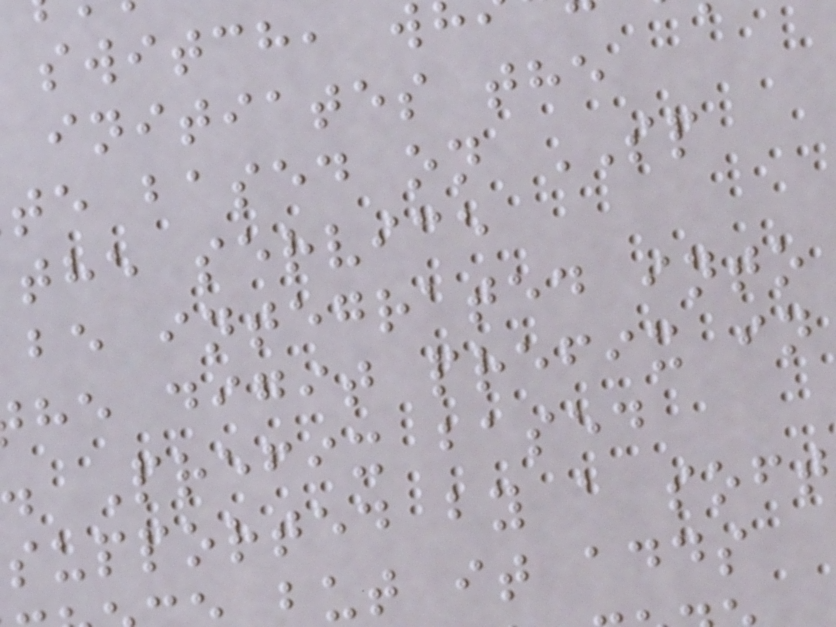initiates the
te based on SP
the service
be integrated into
he digit prefix in
Prefix based
supported by a soft
ut it adds
